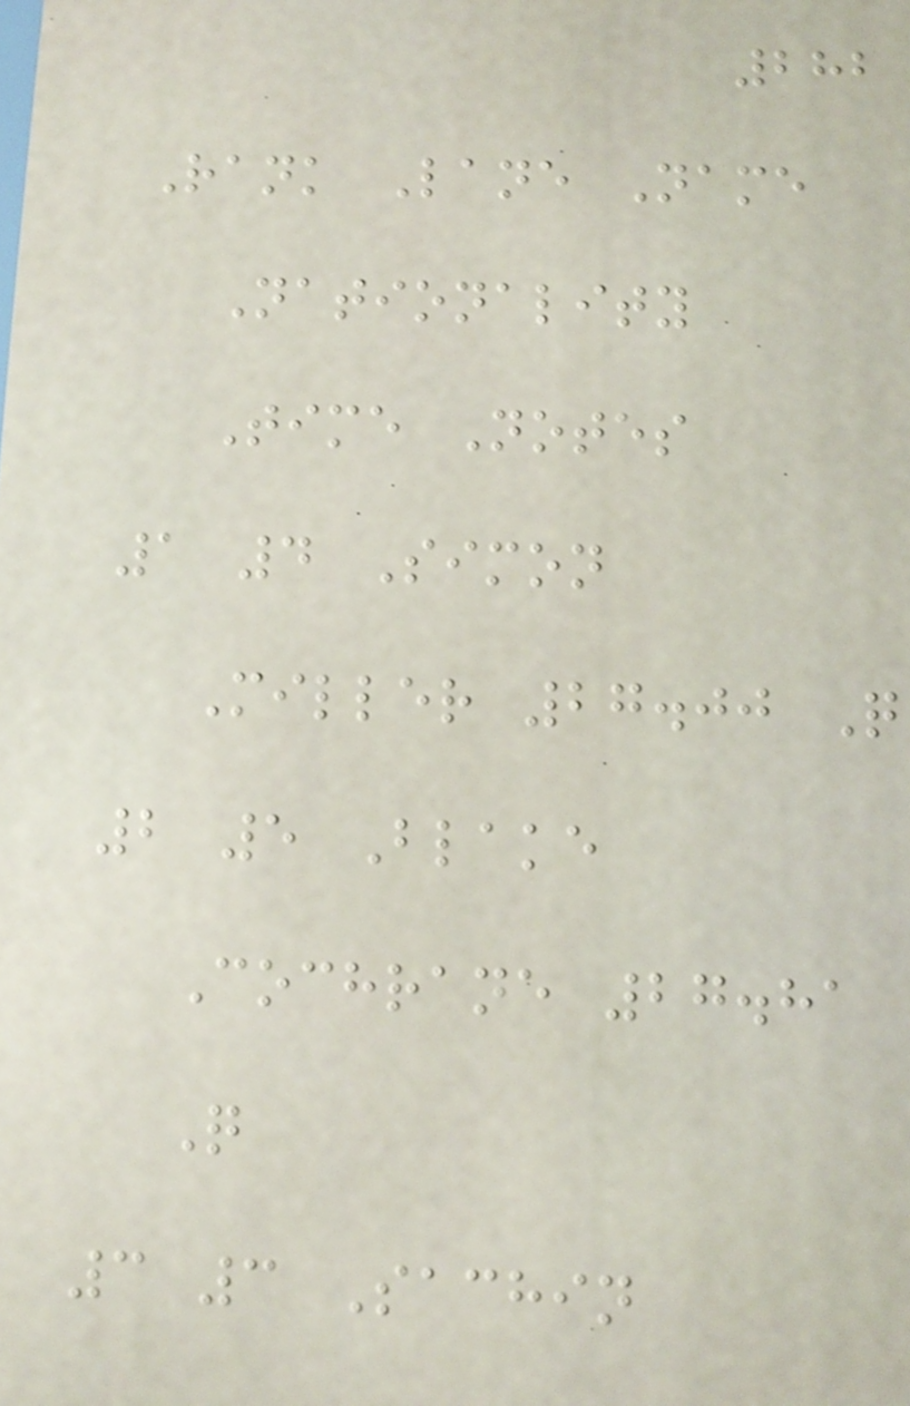282
Rank Lane Name
Nationality
Time Notes
1 4 Simon
Miller 27.00 Q
2 5 Blake
Cochrane 27.81
Q
3 3 Sachin
